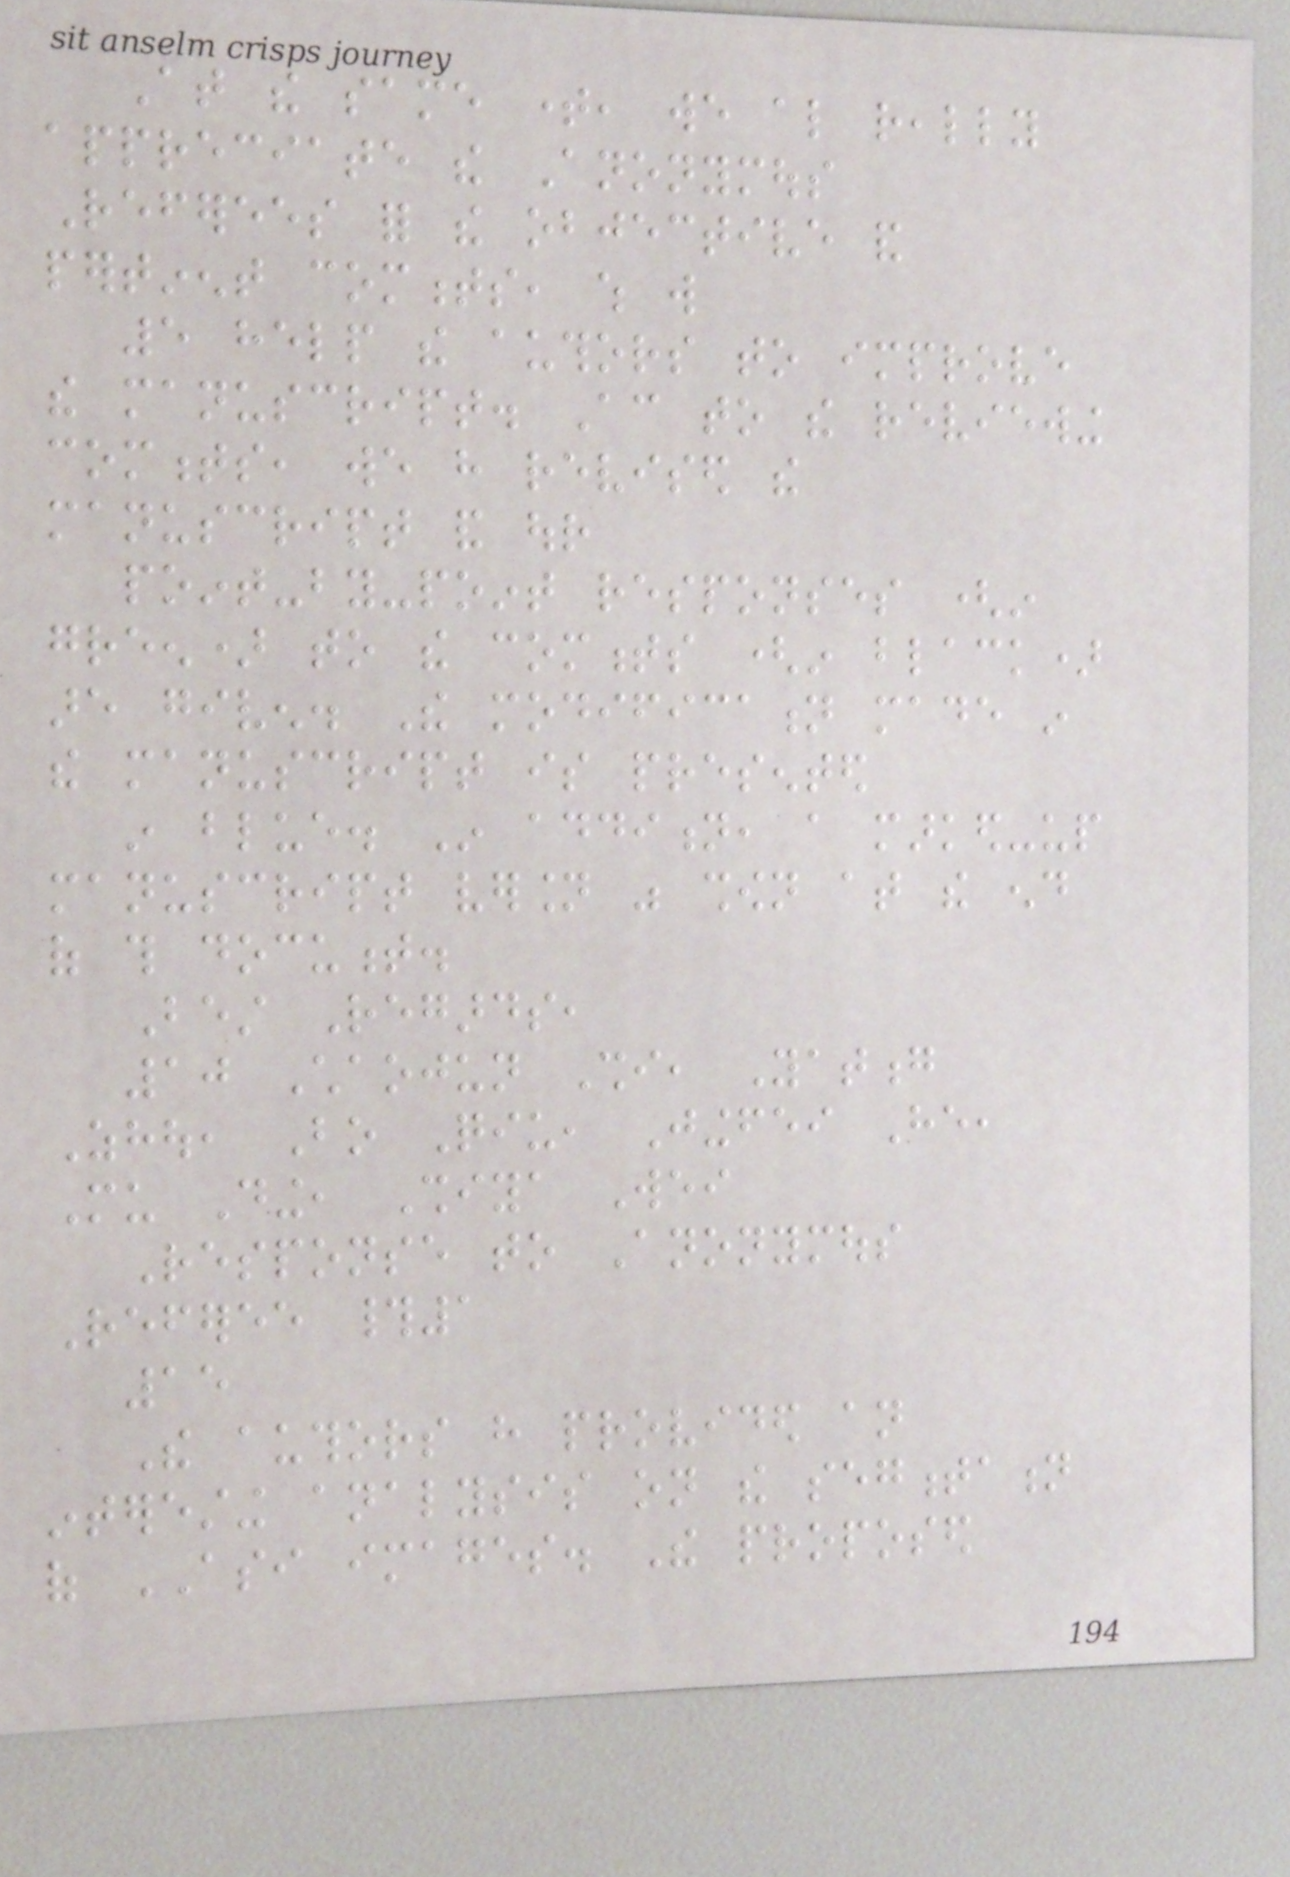At the same time, we also really
appreciate the Anonymous
Referees for the objective and
pertinent comments, which will
5 help the authors to improve
the manuscript. According to the reviewing
comments, we have revised the
manuscript and our
point-by-point responses (in
green) to the comments (in black)
are given. The modification made in
the manuscript is presented
in blue. In addition, a marked-up
manuscript version was shown at the end
of this document.
Best Regards,
10 Chaojun Shi, Yatong
Zhou, Bo Qiu, Jingfei He,
Mu Ding, Shiya Wei
Response to Anonymous
Referee #1
15
The authors have provided an
interesting analysis on the segmentation
of ASI images. The proposed
